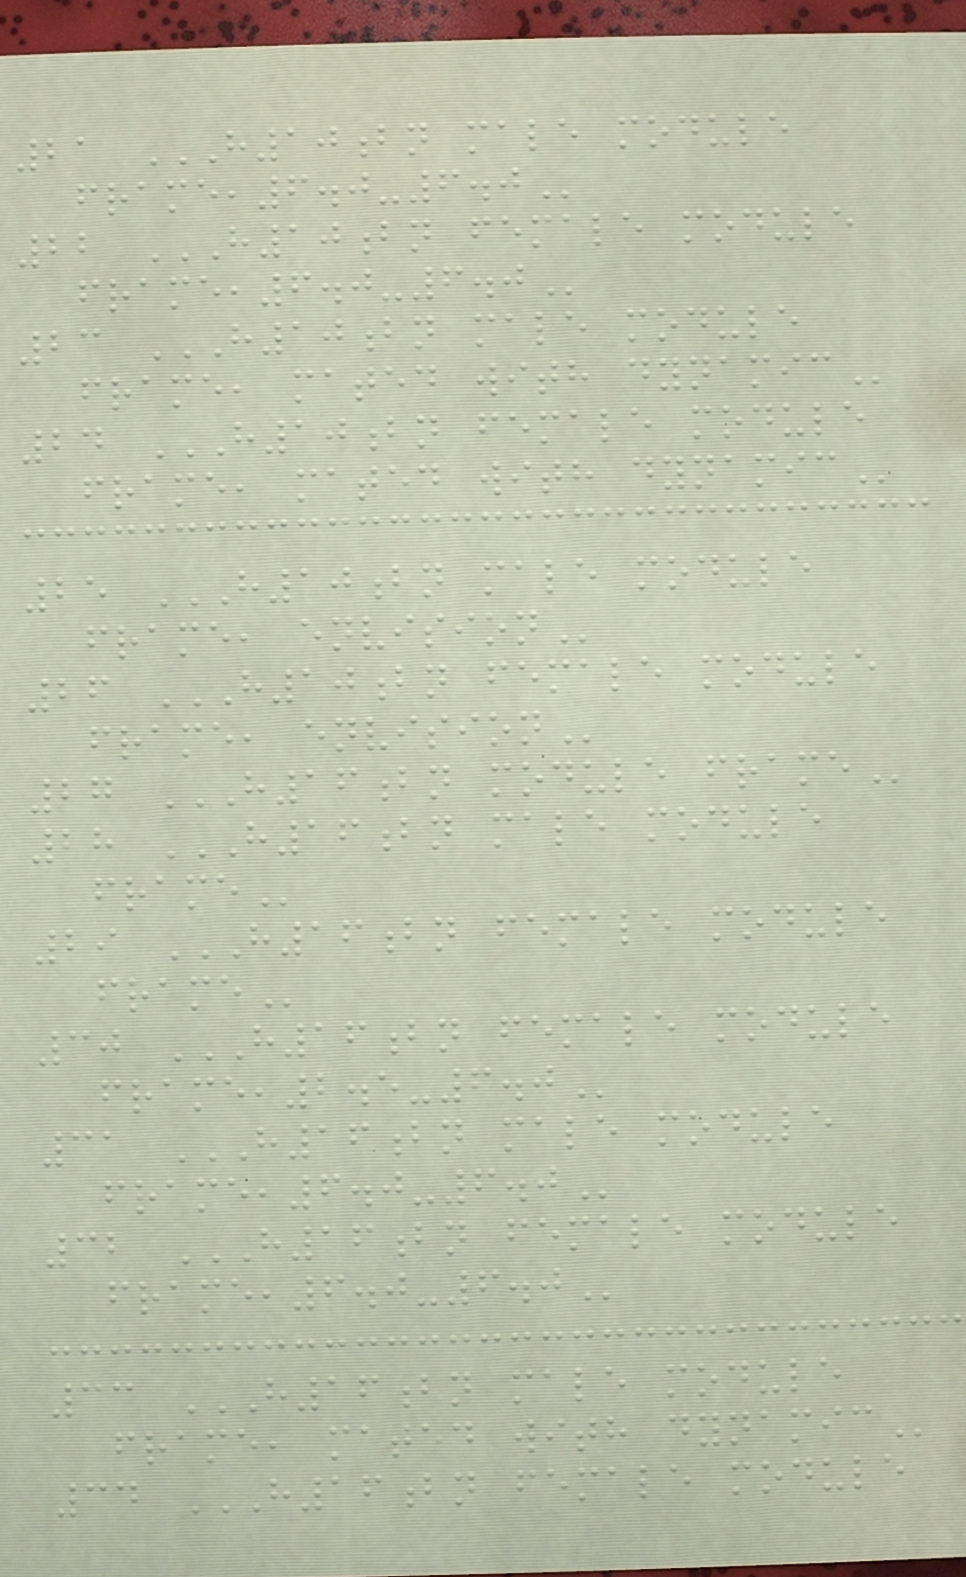21 H10BN MALE MODULE
FRAME,6.0-6.0
22 H10BN FEMALE MODULE
FRAME,6.0-6.0
23 H10BN MALE MODULE
FRAME, MATED WITH DYNAMIC
24 H10BN FEMALE MODULE
FRAME, MATED WITH DYNAMIC
25 H10BN MALE MODULE
FRAME, ENVISION
26 H10BN FEMALE MODULE
FRAME, ENVISION
27 H16BN MODULE FRAME
28 H16BN MALE MODULE
FRAME
29 H16BN FEMALE MODULE
FRAME
30 H16BN FEMALE MODULE
FRAME,2.5-6.0
31 H16BN MALE MODULE
FRAME,6.0-6.0
32 H16BN FEMALE MODULE
FRAME,6.0-6.0
33 H16BN MALE MODULE
FRAME, MATED WITH DYNAMIC
34 H16BN FEMALE MODULE
